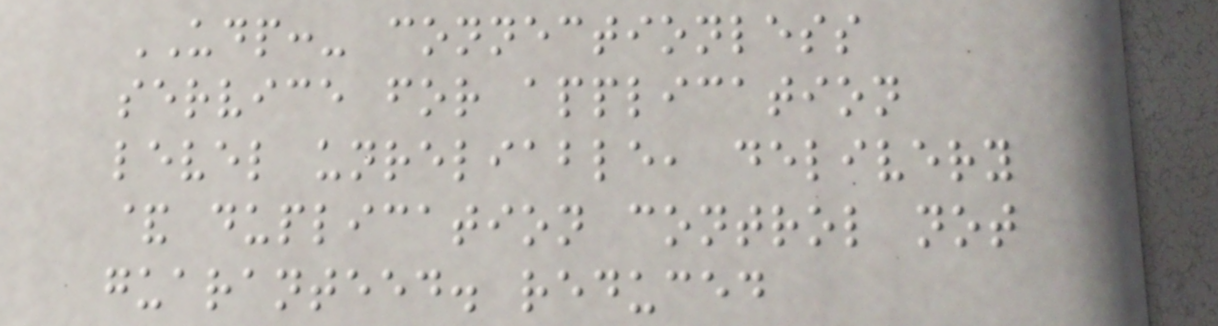UDP:- connectionless
service for application
level unreliable, delivery
& duplication control not
guaranteed. reduced
